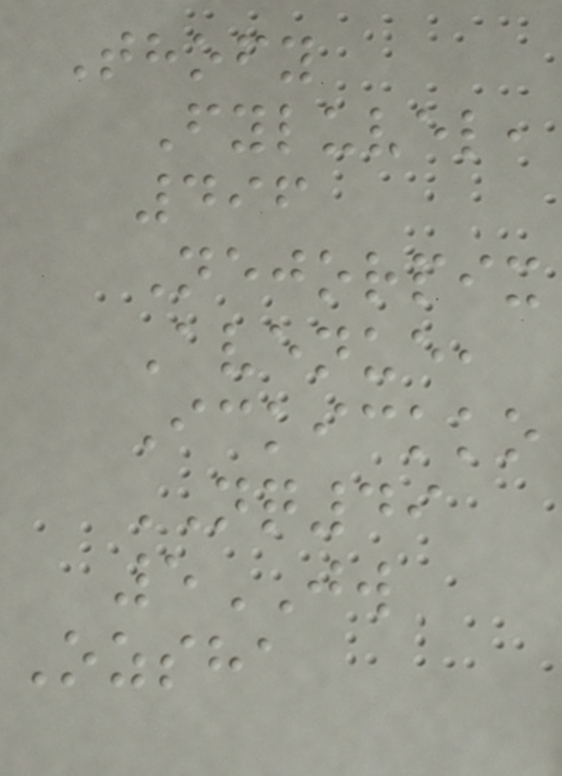Thofy
Fyluvel,
496
Nejorpix
Avenue,
Ickickko
NQ49
5JW
Ozsha
